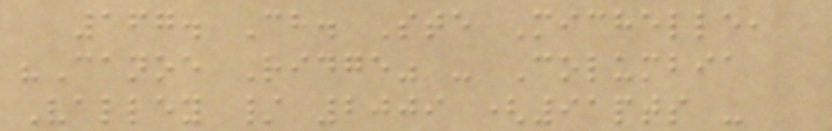167. Ch. Ste Michelle,
"Canoe Ridge" - Columbia
Valley / 2009 (91pts -
